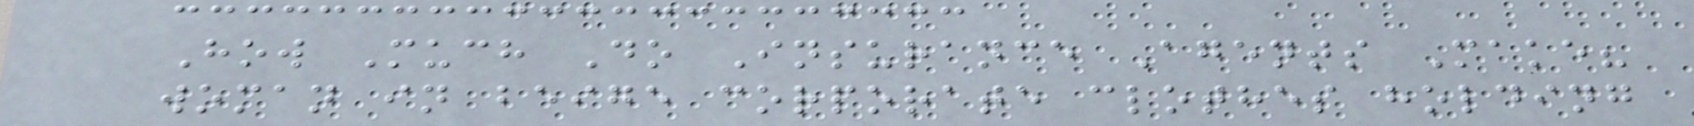How Much Do Insurance Agents Make?
woman in beige corporate clothes holding
